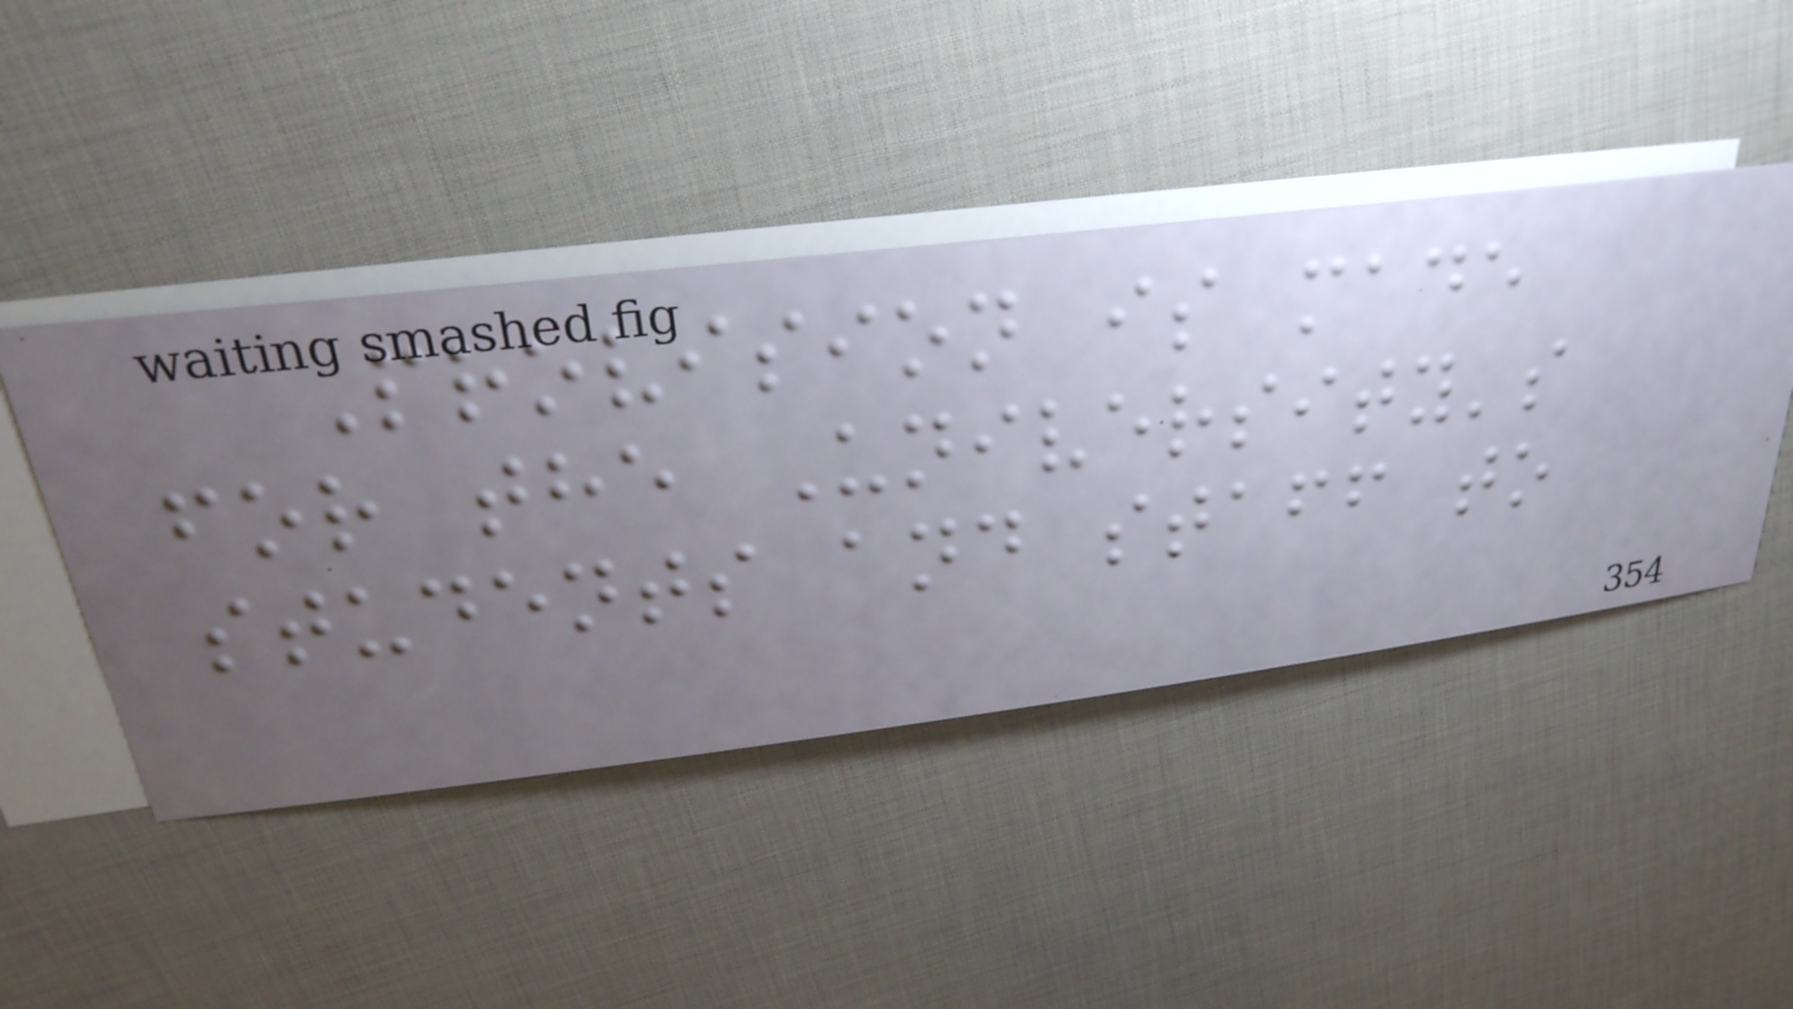Provision is made
for the University's
students and staff to
